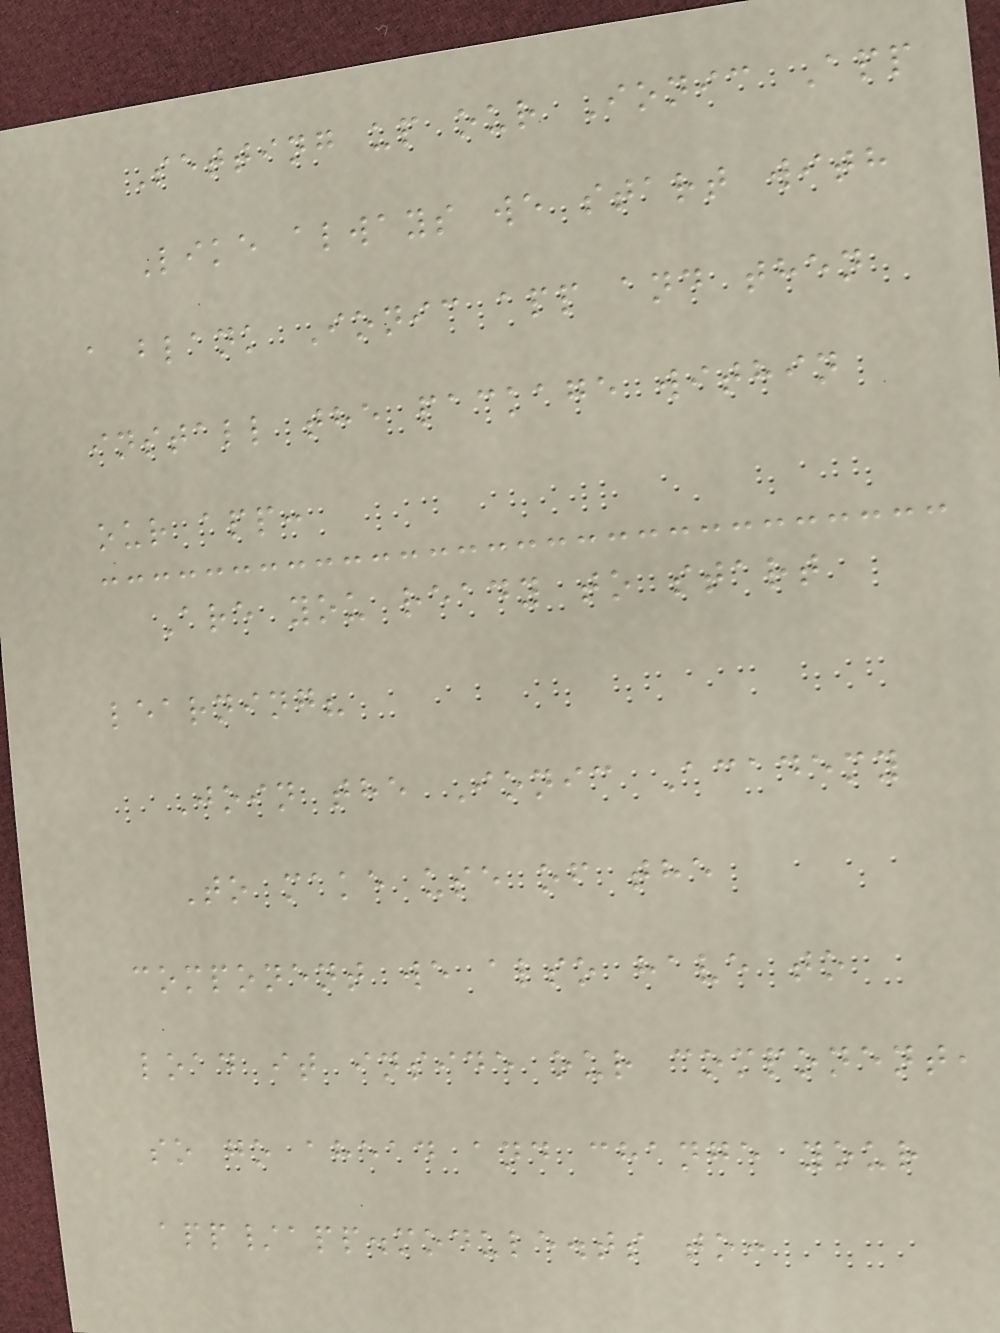Setting up our Ionic App
Like always we start with
a blank Ionic app and then
install the package within
our app:
Are you ready to start
learning?
Join the Ionic Academy
To make use of the
component we also have to
load it inside our component,
so go ahead and change your
app/app.module.ts to:
